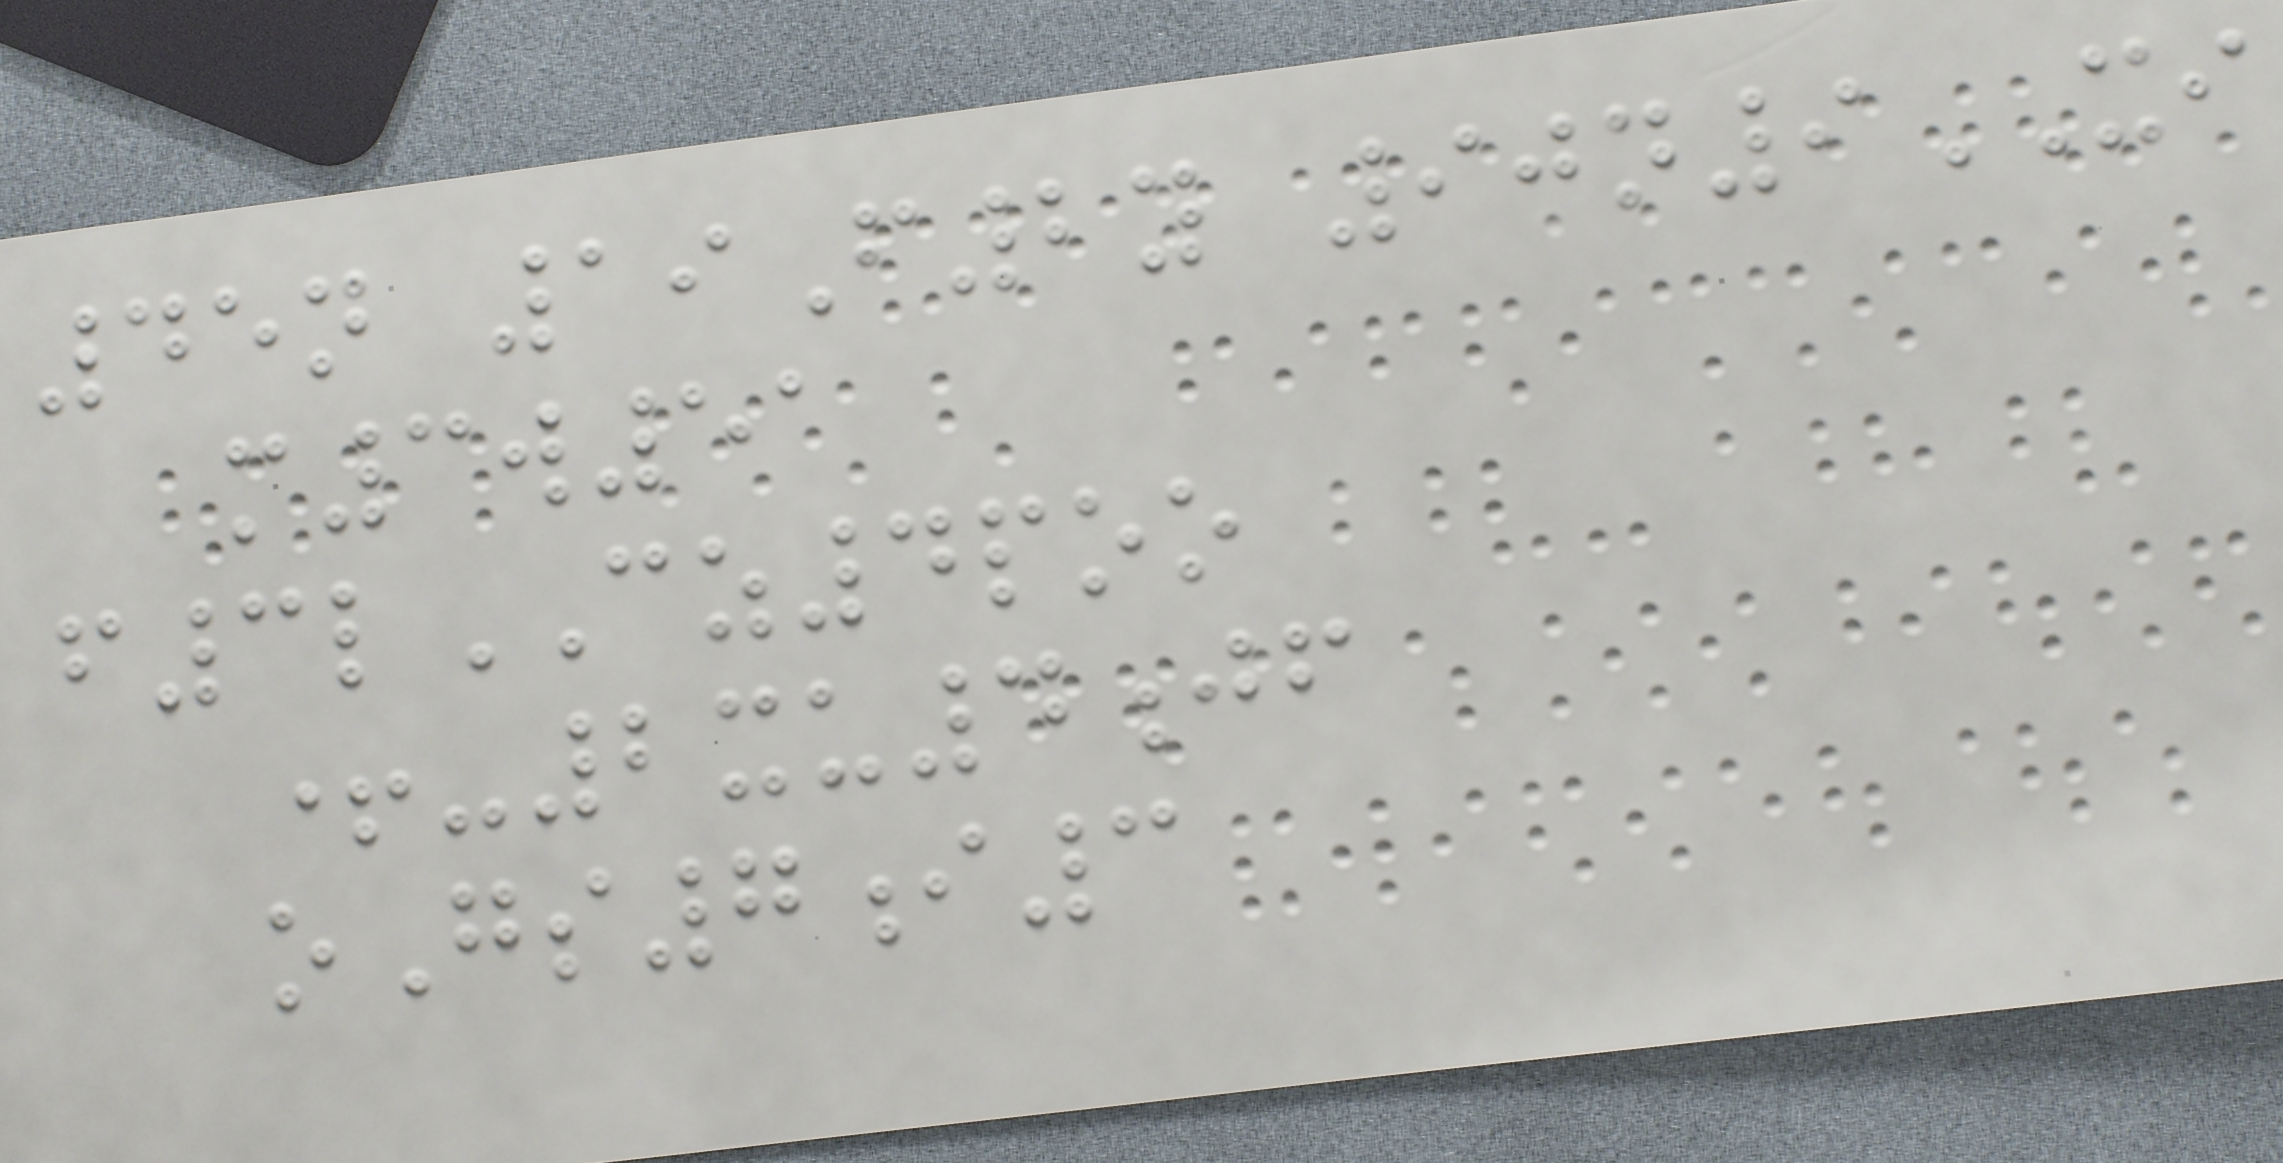45n 19F2y 90n9XI
m3w51
f3lCZ4poo
+-2xu4jf
oGs7i3
